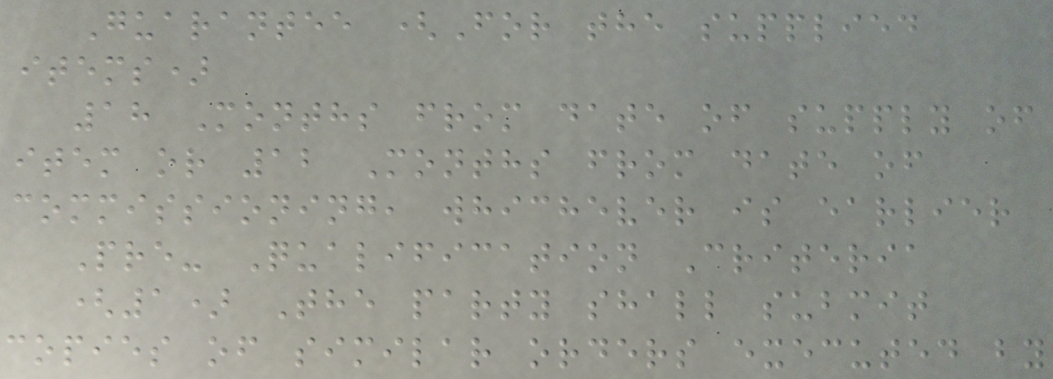Guarantee (For the supplied
items)
18 Months from date of supply of
item or 12 Months from date of
commissioning, whichever is earlier
Pre- Qualification Criteria
(1) The party shall submit
copies of similar orders executed by
